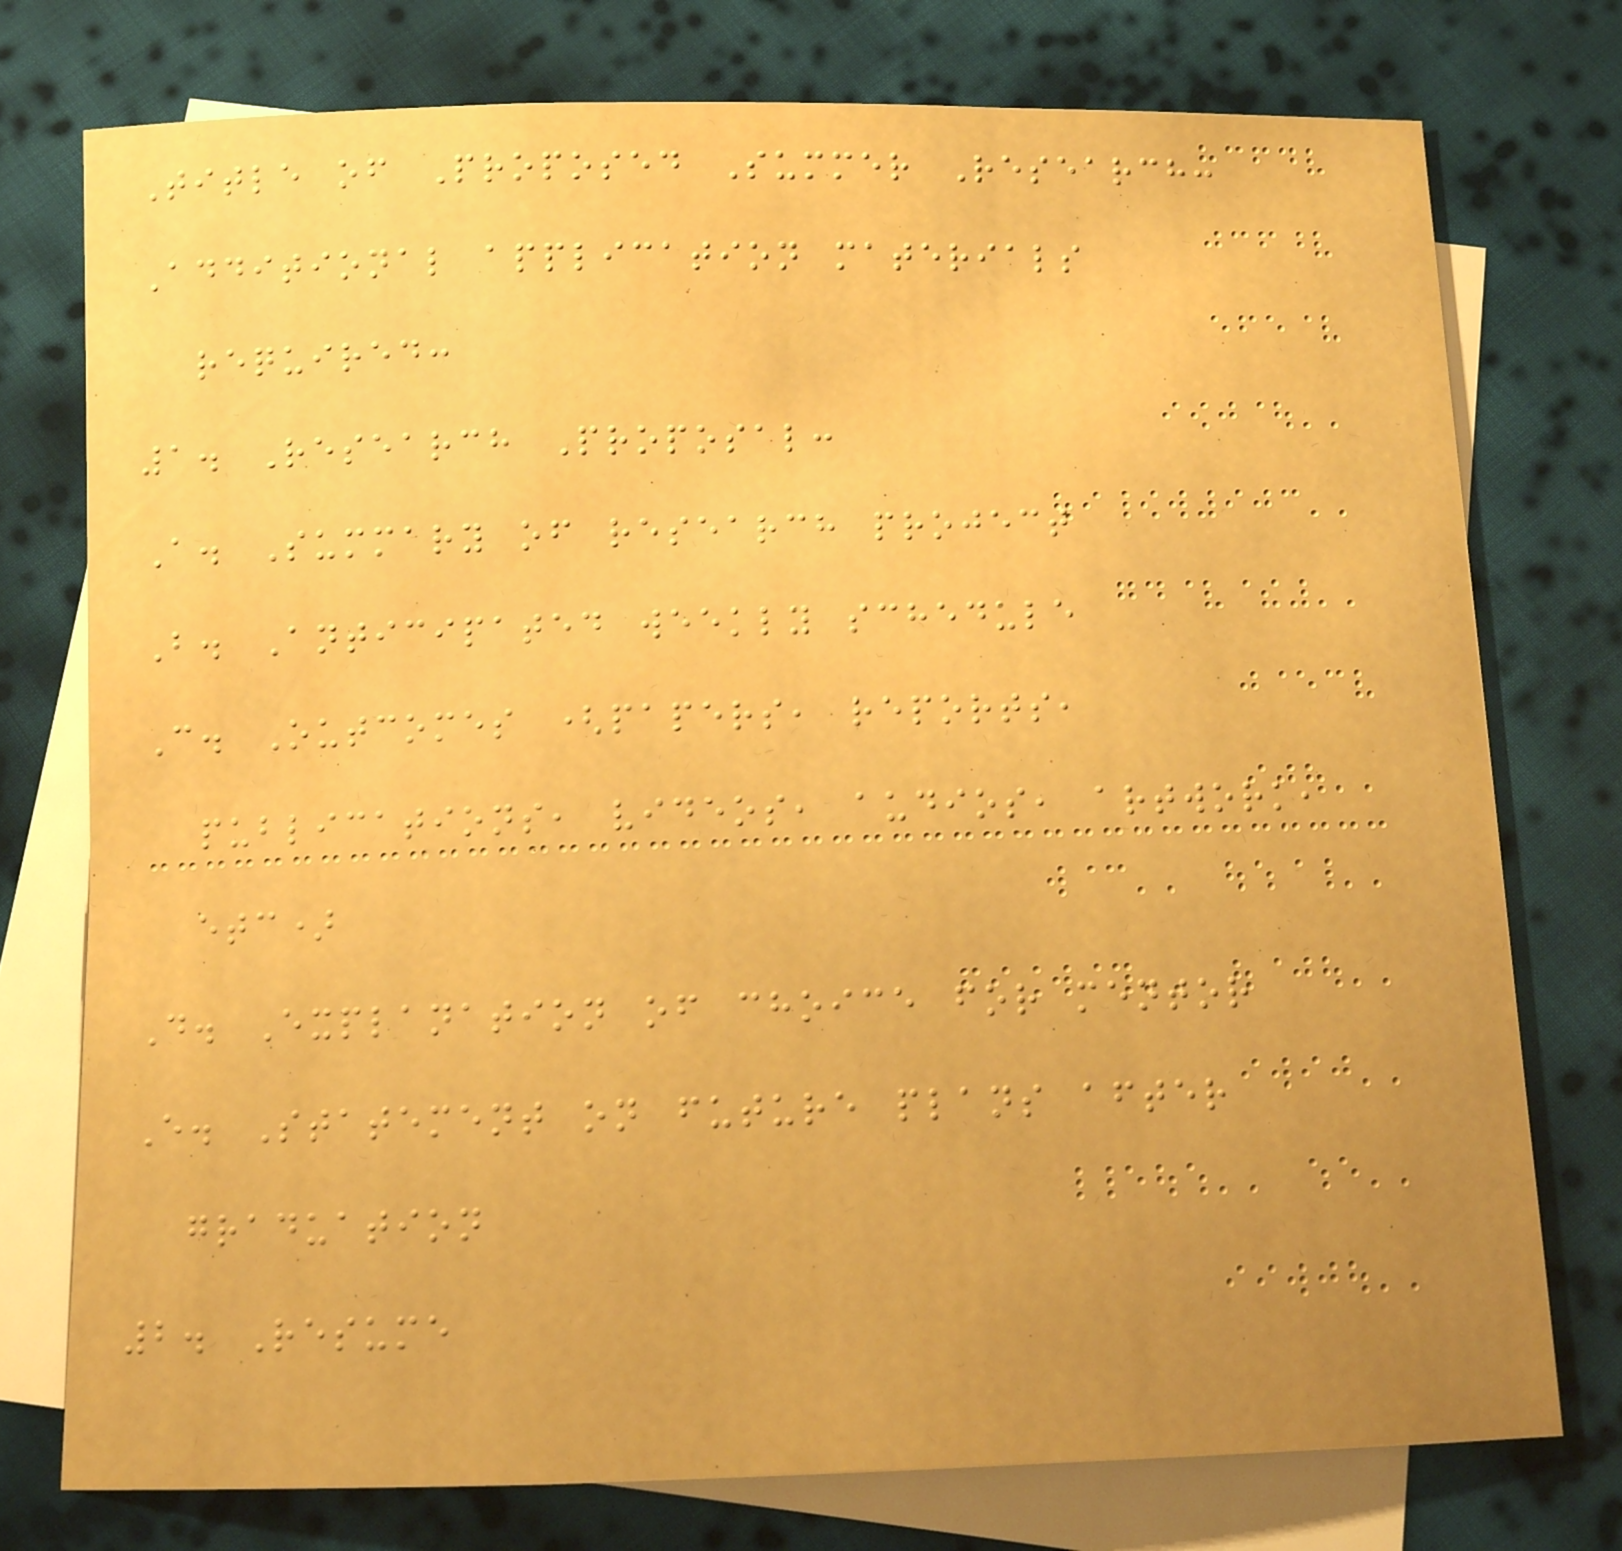Title of Proposed Summer Research:
Additional application materials
required:
1. Research Proposal:
A. Summary of research project
B. Anticipated weekly schedule
C. Outcomes (papers, reports,
publications, videos, audios, artwork,
etc)
D. Explanation of choice for mentor
E. Statement on future plans after
graduation
2. Resume
